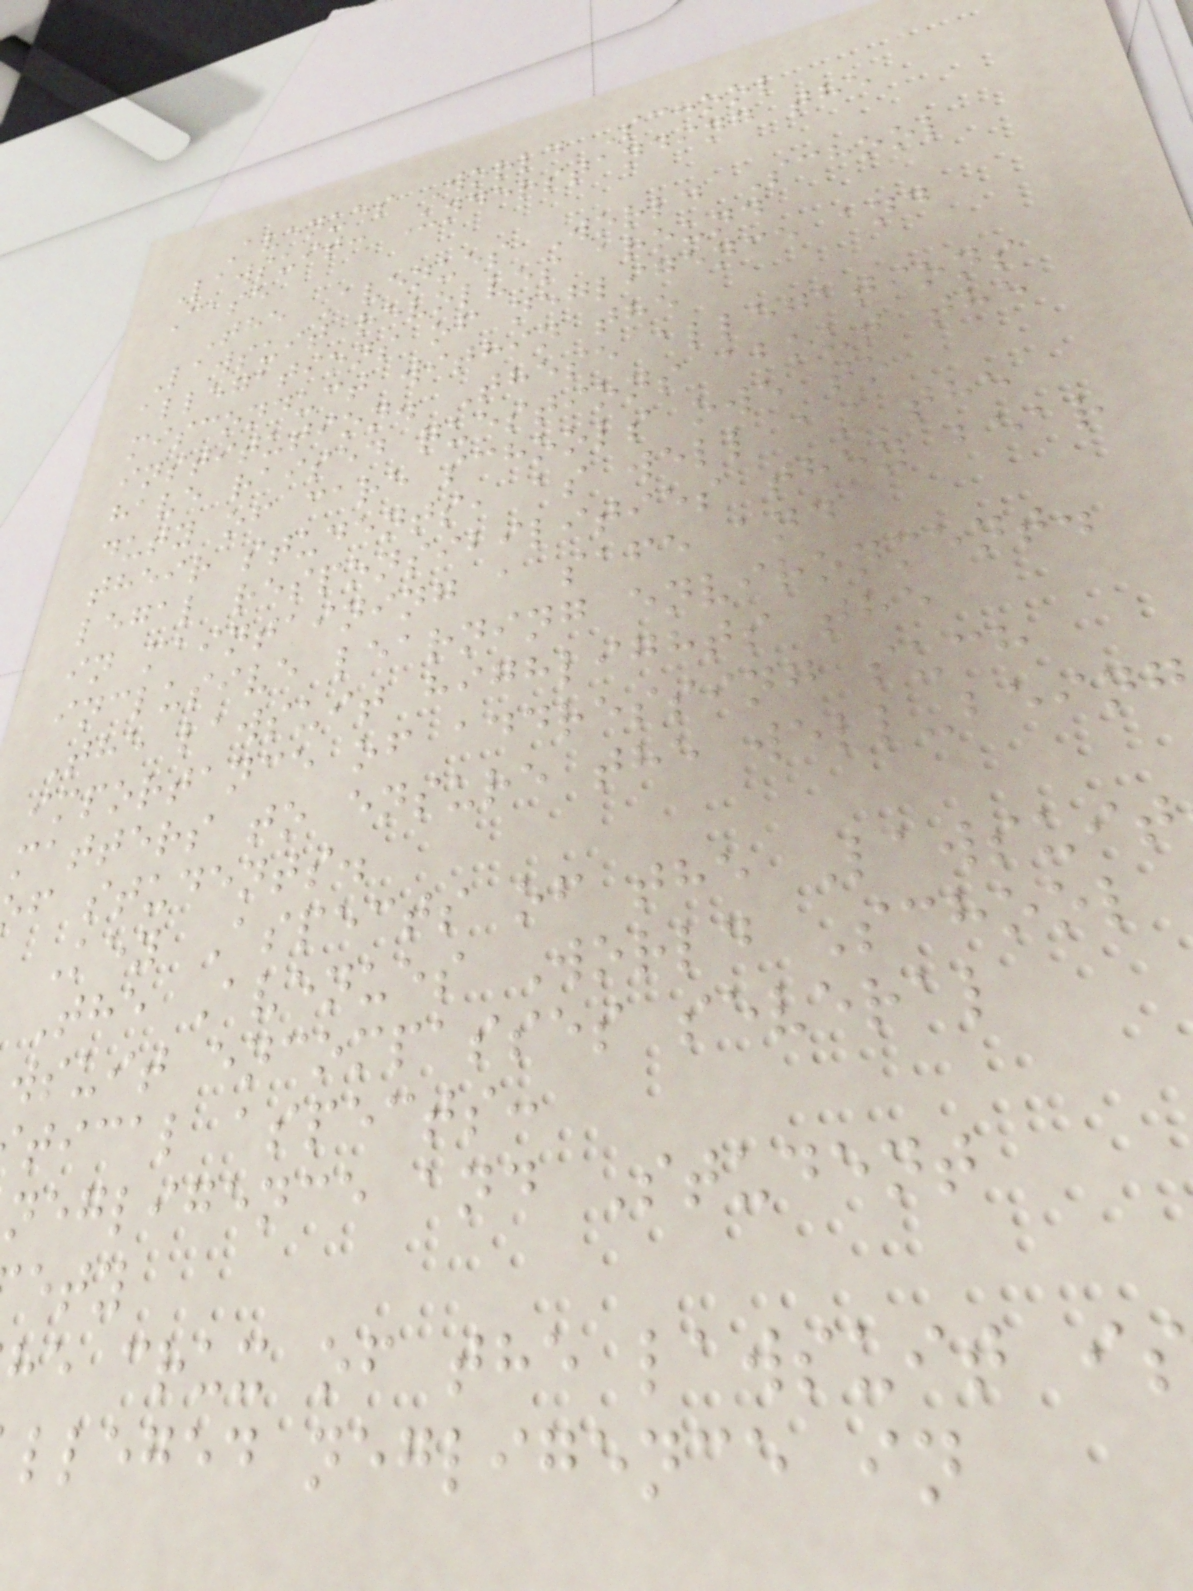Avenues World School
Lawsuit: Understanding the
Case
The Avenues World School
Lawsuit revolves around
allegations of negligence and
misconduct within the
institution. These allegations
have raised questions about the
duty of care schools owe to
their students, as well as the
legal responsibilities they bear
in maintaining a safe and
inclusive learning environment.
The lawsuit highlights the
importance of addressing such
matters to ensure the well-being
f students.
Key Aspects of the Lawsuit
The Avenues World School
wsuit encompasses several
tical aspects:
negligence and Student
he crux of the lawsuit i
lleged negligence in
